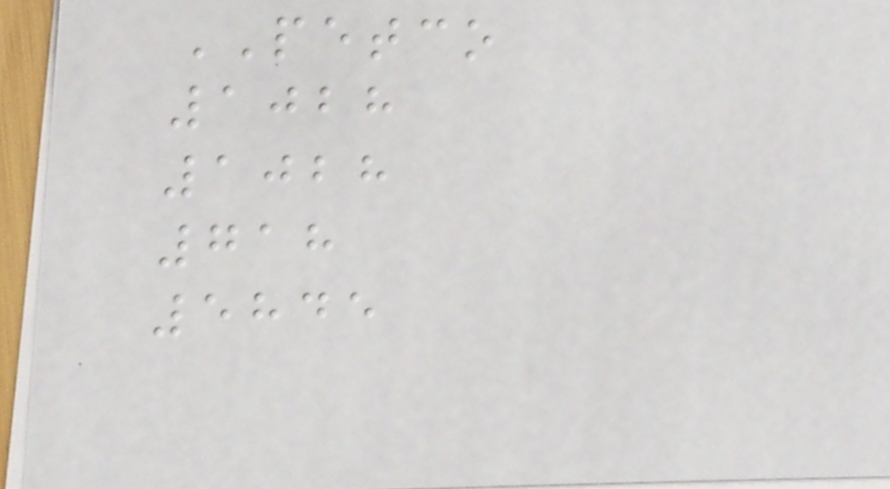PETCO
1028
1028
718
5845
